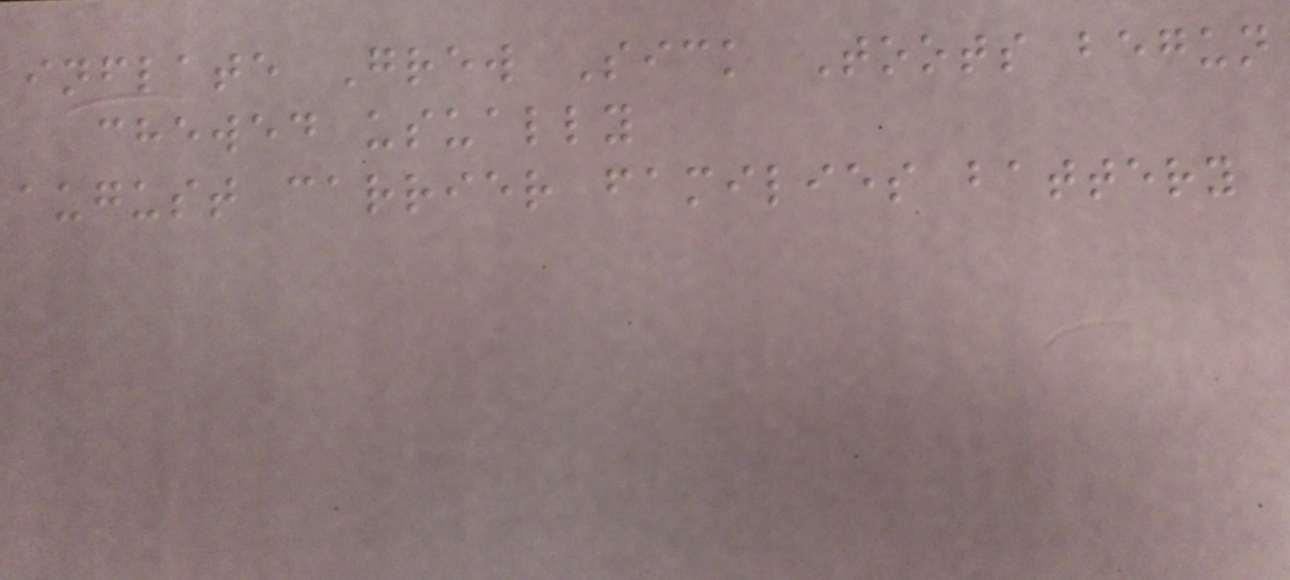inflate Grew Sick Toots begun
chewed usually
august carrier families battery
